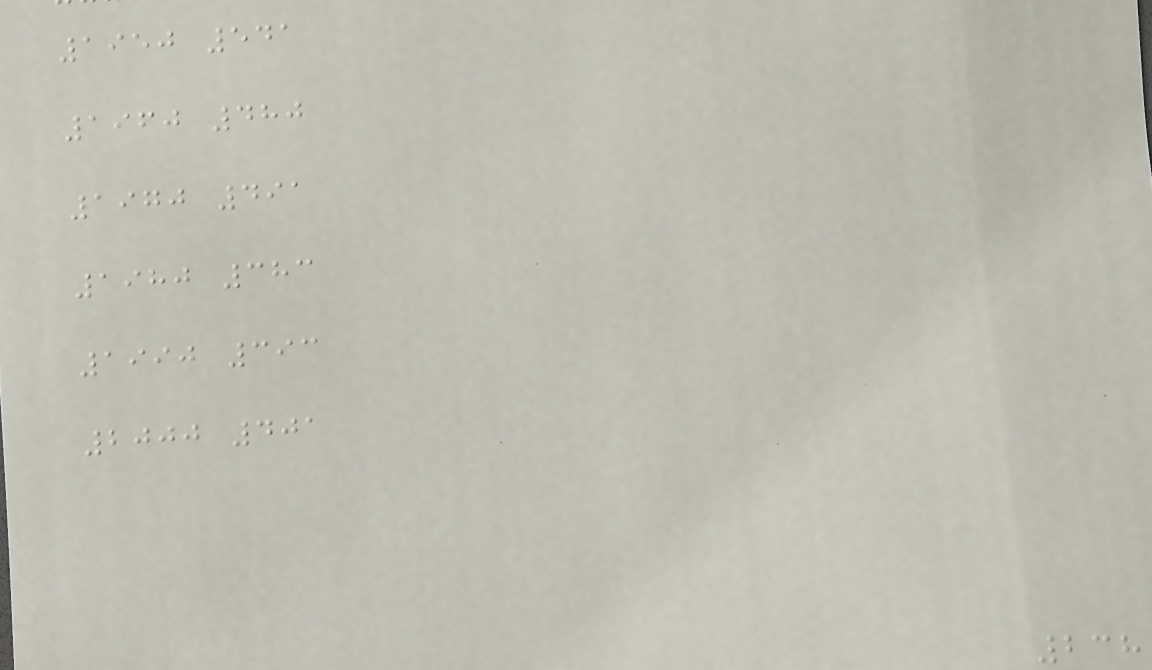1950 541
1960 480
1970 491
1980 383
1990 393
2000 401
238
